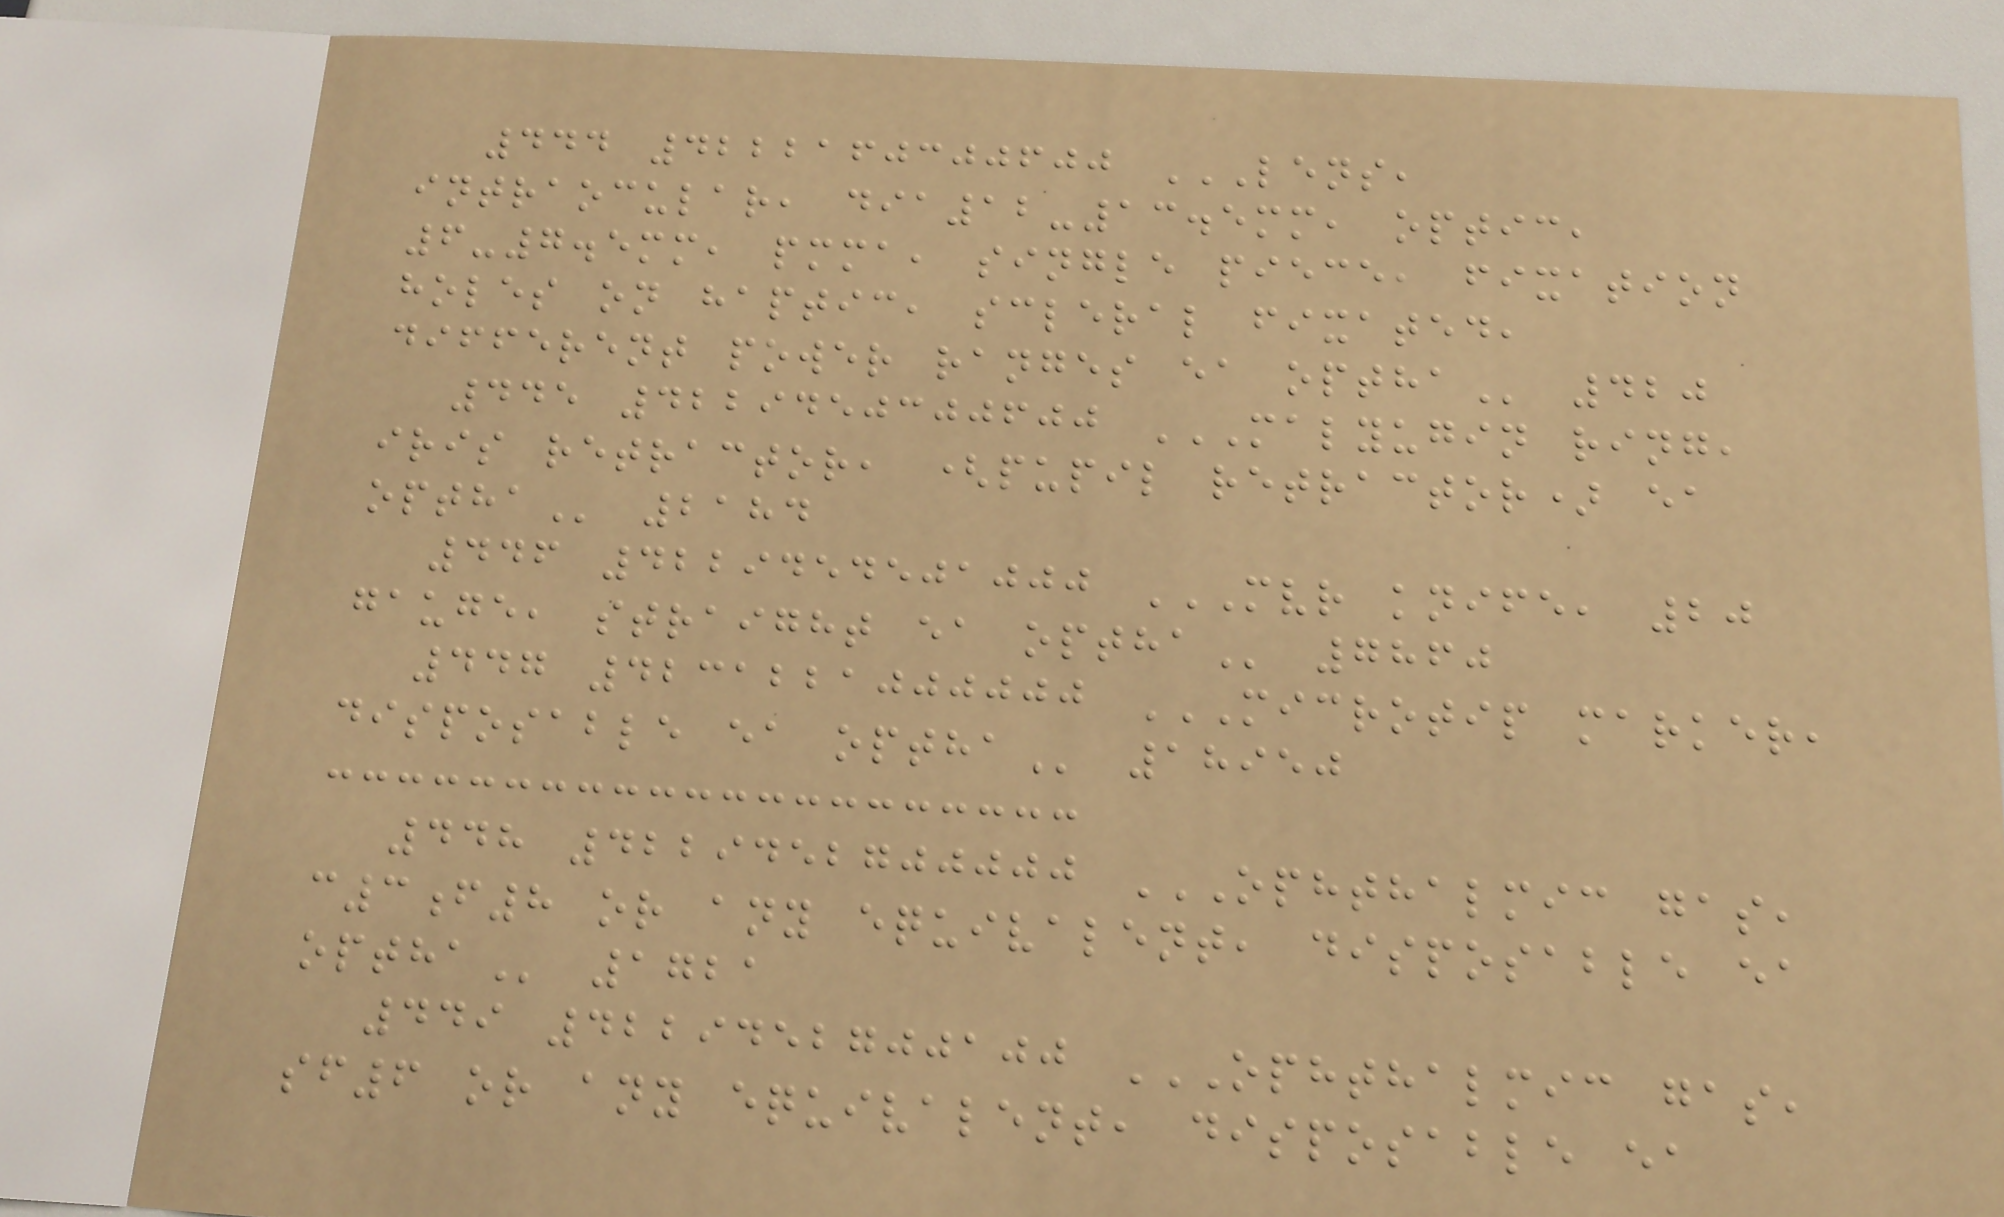444 4222160300600 LENS,
INTRAOCULAR, DIA12-13.5MM, OPTIC,
6-7.5MM, PMMA, SINGLE PIECE, FIXATION
HOLES ON HAPTIC, SCLERAL FIXATED,
DIFFERENT POWER RANGES EA OPTHA 420
445 4229450300600 MALYUGIN RING,
IRIS RETRACTOR, (PUPIL RETRACTOR) EA
OPTHA 2184
446 4229454501000 MVR KNIFE, 20
GAUGE, STRAIGHT EA OPTHA 7860
447 4231221000000 MICROTIP MARKER,
DISPOSABLE EA OPTHA 18950
448 4229452700000 OPHTHALMIC GAS,
C3F8 OR ANY EQUIVALENT, DISPOSABLE EA
OPTHA 1721
449 4229452700100 OPHTHALMIC GAS,
SF6 OR ANY EQUIVALENT, DISPOSABLE EA
